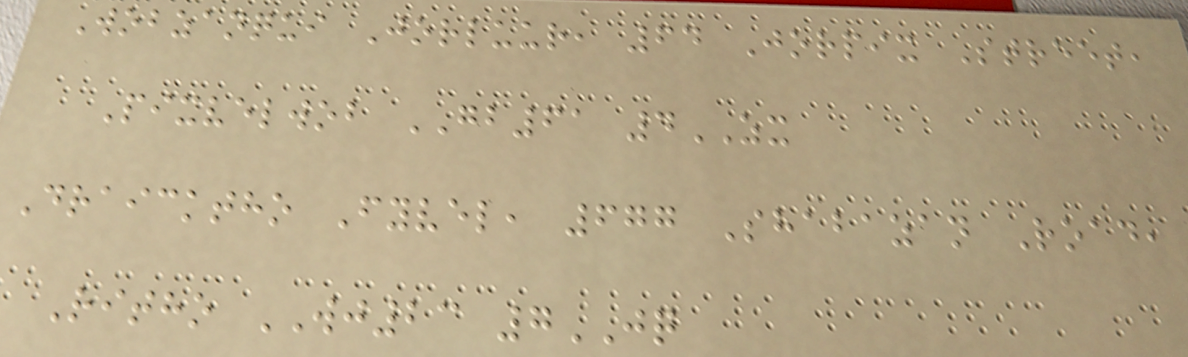Wobzanqui Jorluur, 64 Jorpix Street,
Pixvelwob GB61 4ZX
Draicktho Fyvel, 677 Shabazan Road,
Ritho WJ23 7JQ
